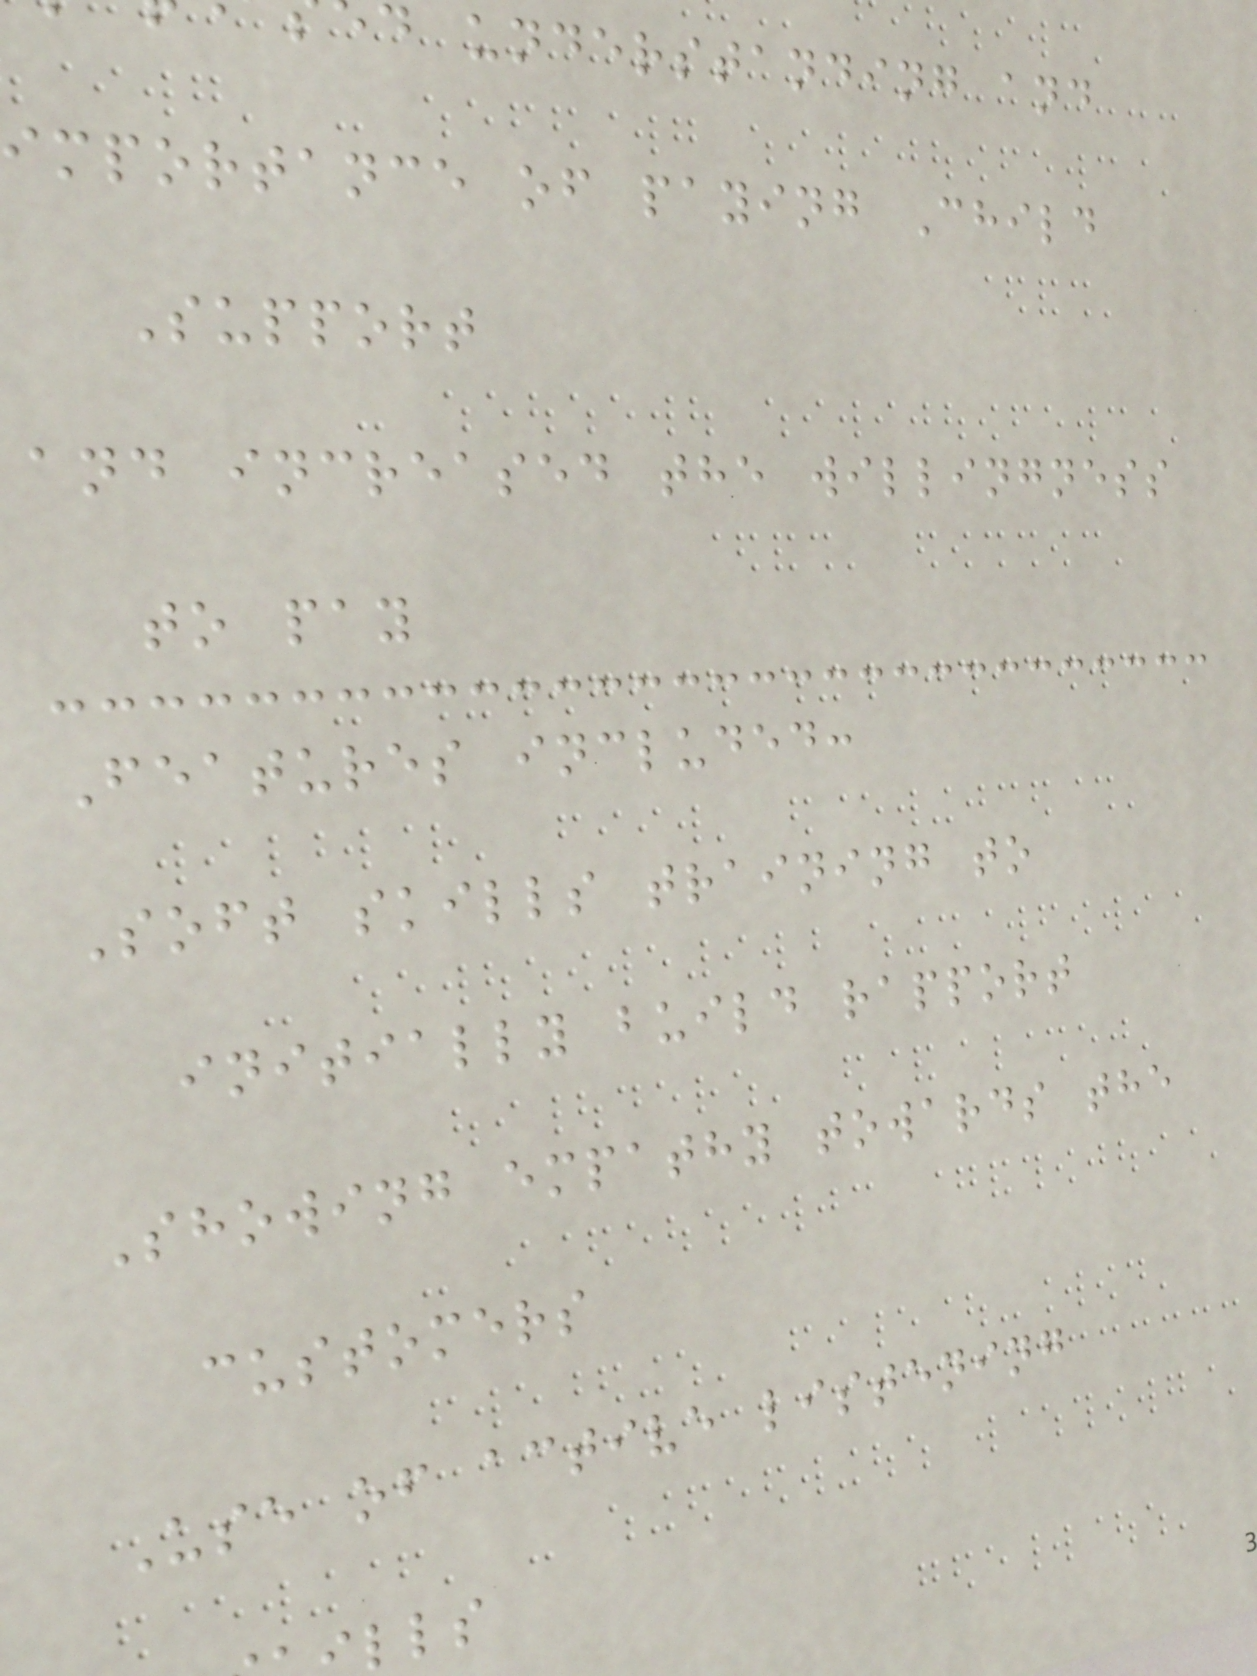d understanding and
importance of paying Child
Support
and increased the willingness
to pay
Features included:
Soft skills training to
initially build rapport
Showing empathy towards the
customers
Use of active listening
